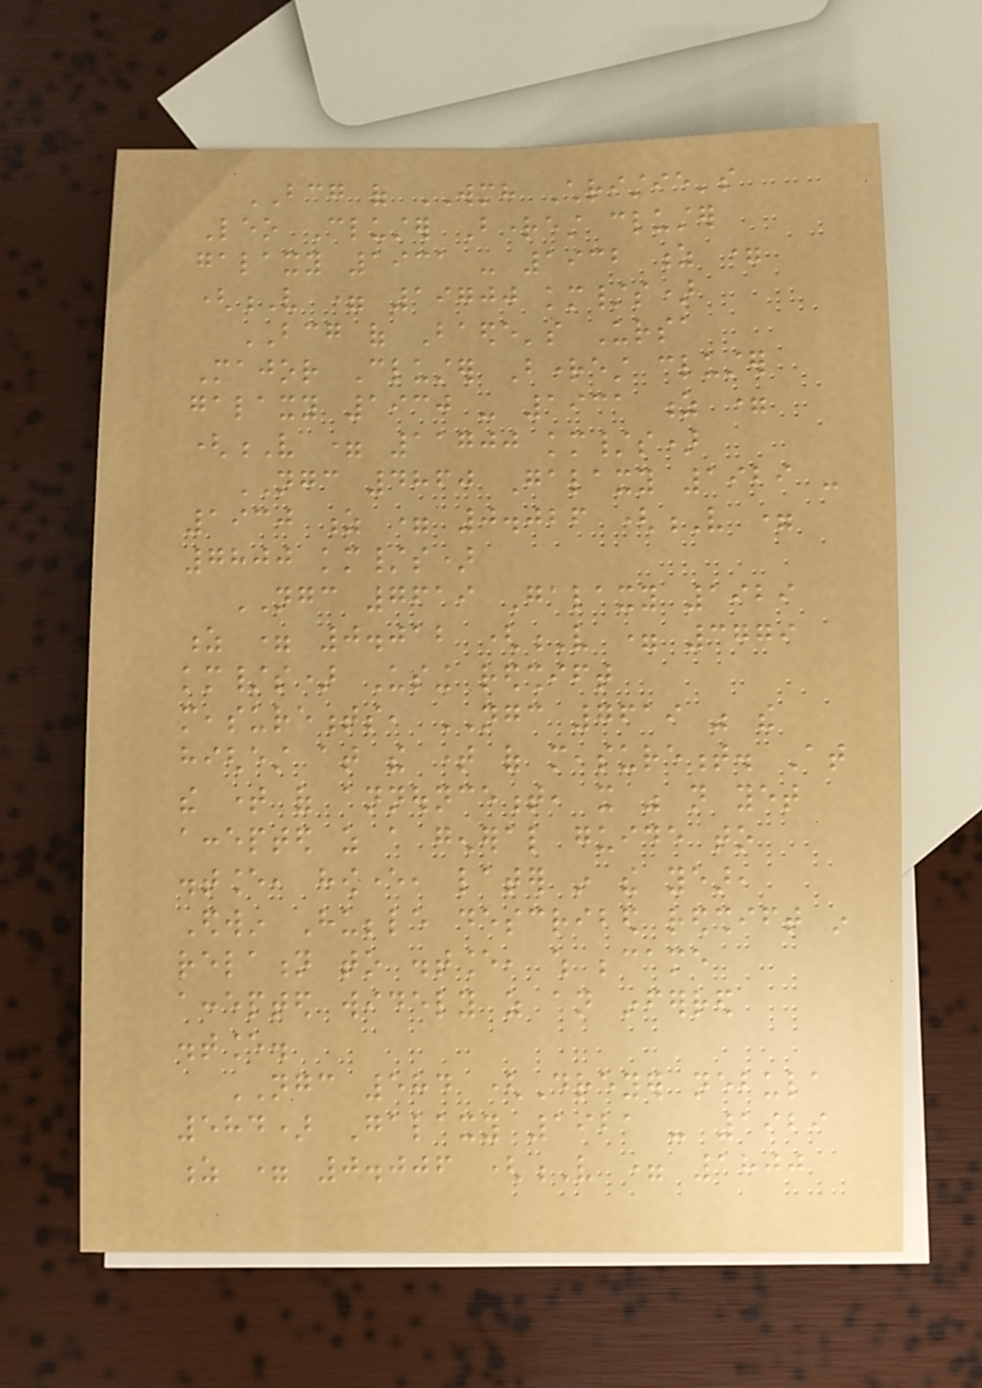BCG of WMH Christie's
Leo Cluster Brightest cluster
galaxy 1931 - 1932 z =
(V = 19700 km/s)
BCG of Baede's Ursa
Major Cluster Brightest cluster
galaxy 1930 - 1931 z =
(V = 11700 km/s)
NGC 4860 Galaxy 1929 -
1930 z = 0.026 (V =
7800 km/s)
NGC 7619 Galaxy 1929
z = 0.012 (V = 3779
km/s) Using redshift
measurements, NGC 7619 was the
highest at the time of measurement. At
the time of announcement, it was not yet
accepted as a general guide to
distance, however, later in the year,
Edwin Hubble described redshift in
relation to distance, which became
accepted widely as an inferred
distance.
NGC 584 (Dreyer nebula
584) Galaxy 1921 - 1929
z = 0.006 (V = 1800
